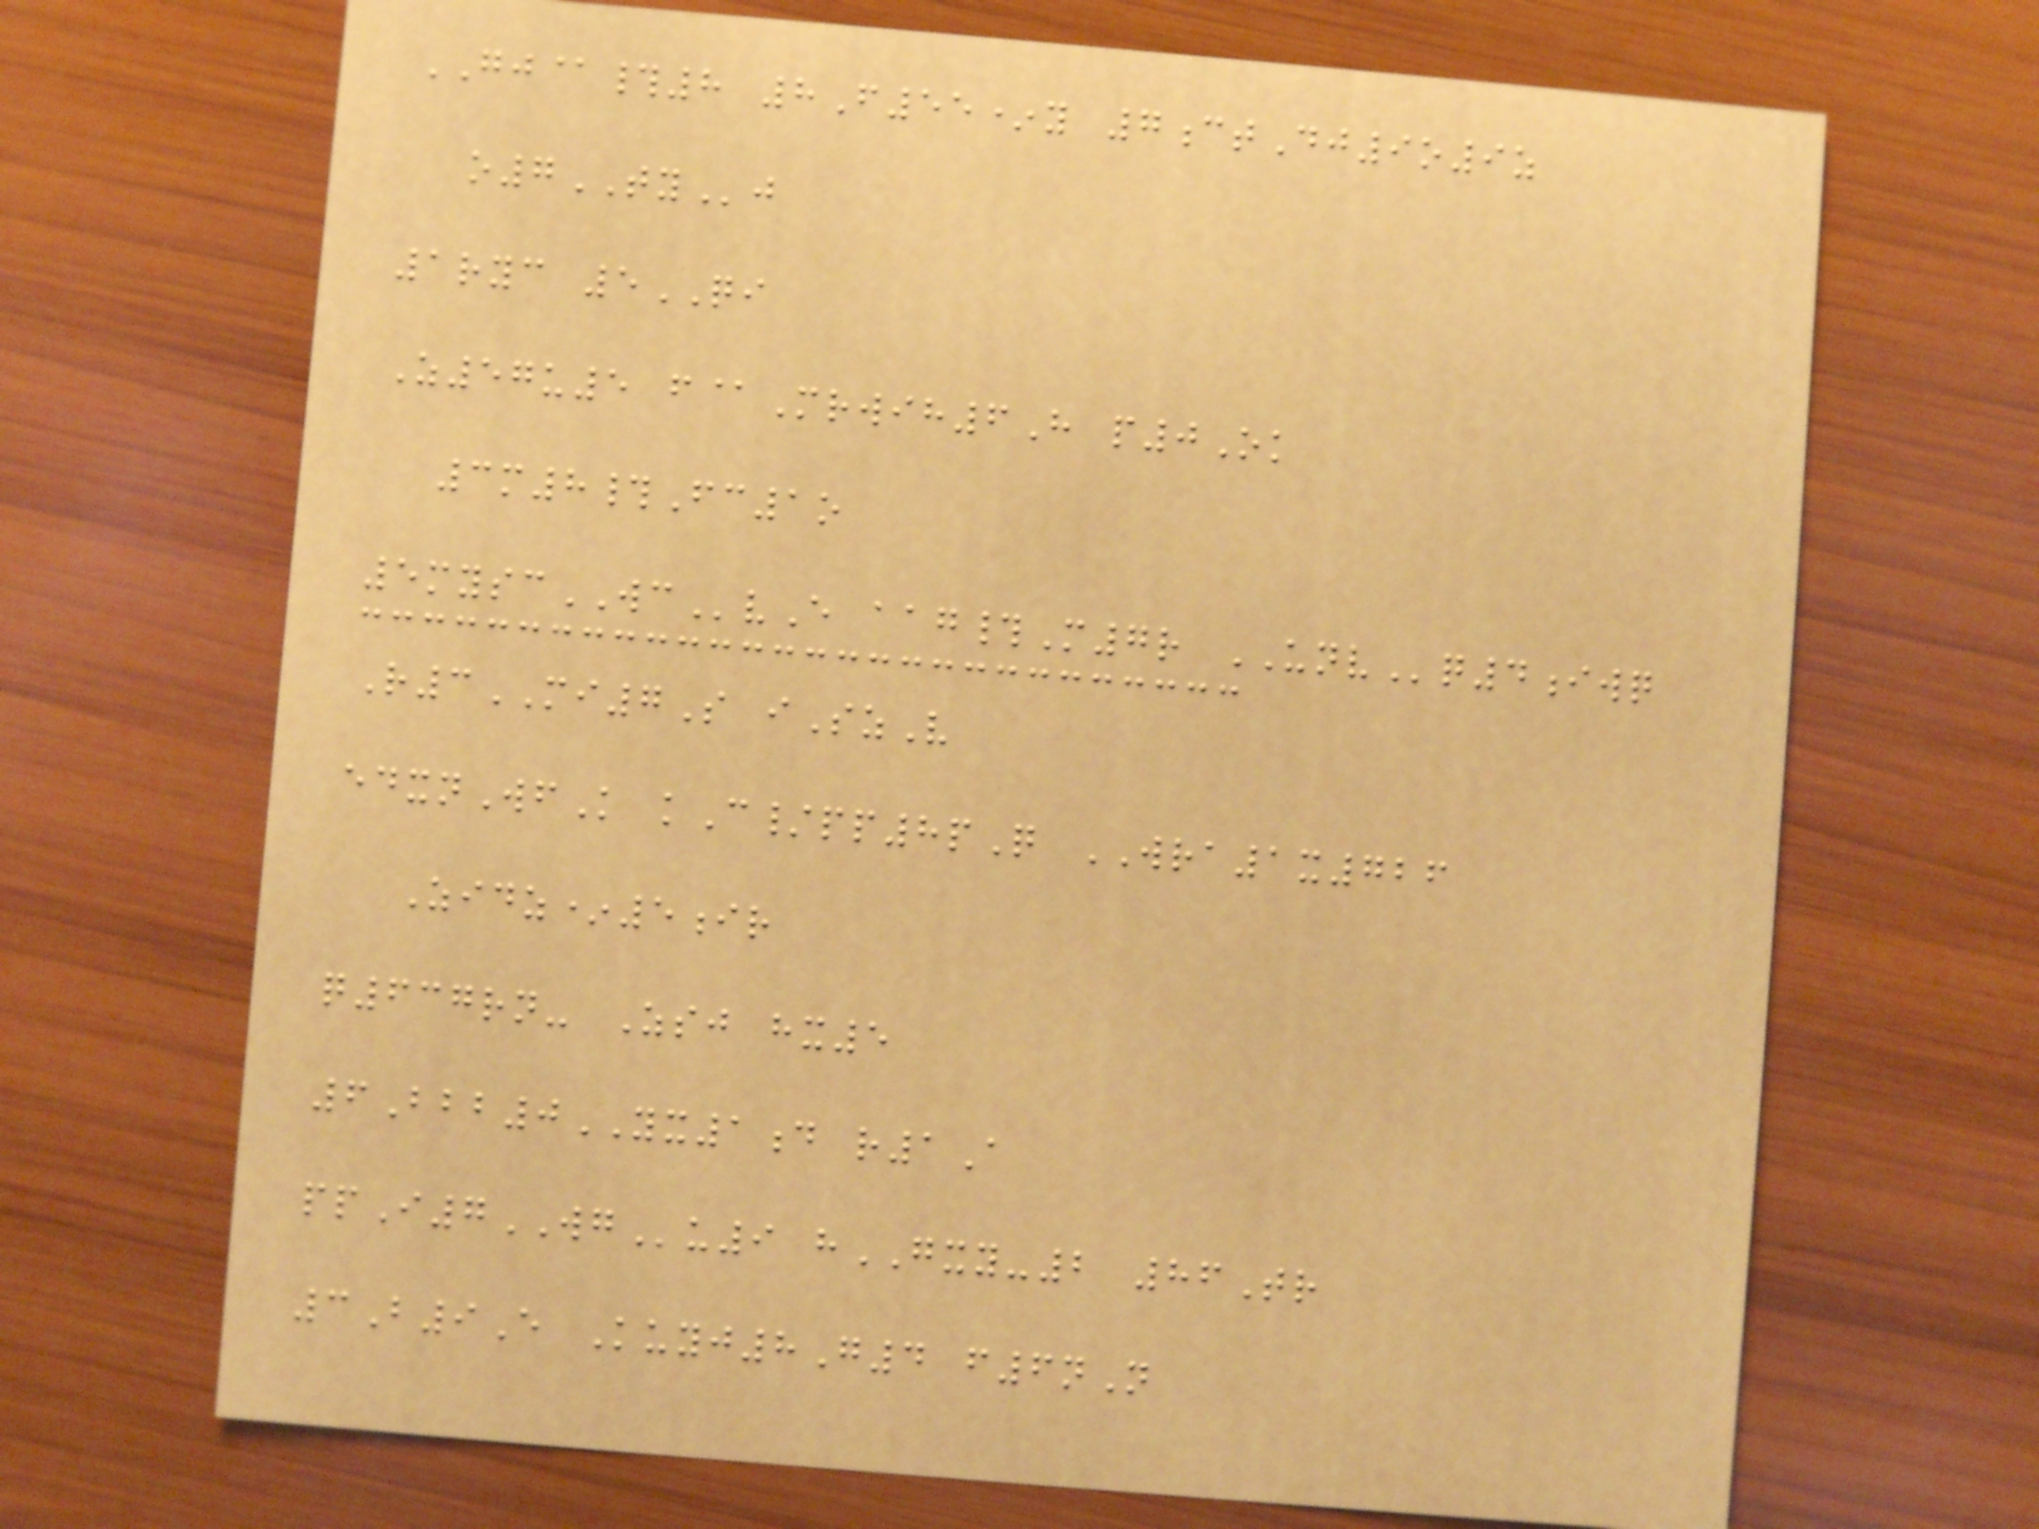GJ@#8 8F55*y 7ctDj9o9z
o7TYj
1ryc 5QI
Z57u5 f@Mrwih6H p0Ok
3m8#Fc1o
5myscWCvE aag#M7r UNVq4iwq
R3MI7S iSzV
edxnWfK kC/pp8pQ WRA1x726
Zidz*5ir
q637rn- Zsj hx5
6Bbb0YX1d r1A
ppI7WGu9 hGXY-2 86Tr
3B9E Kuyj8G4 f6nN
